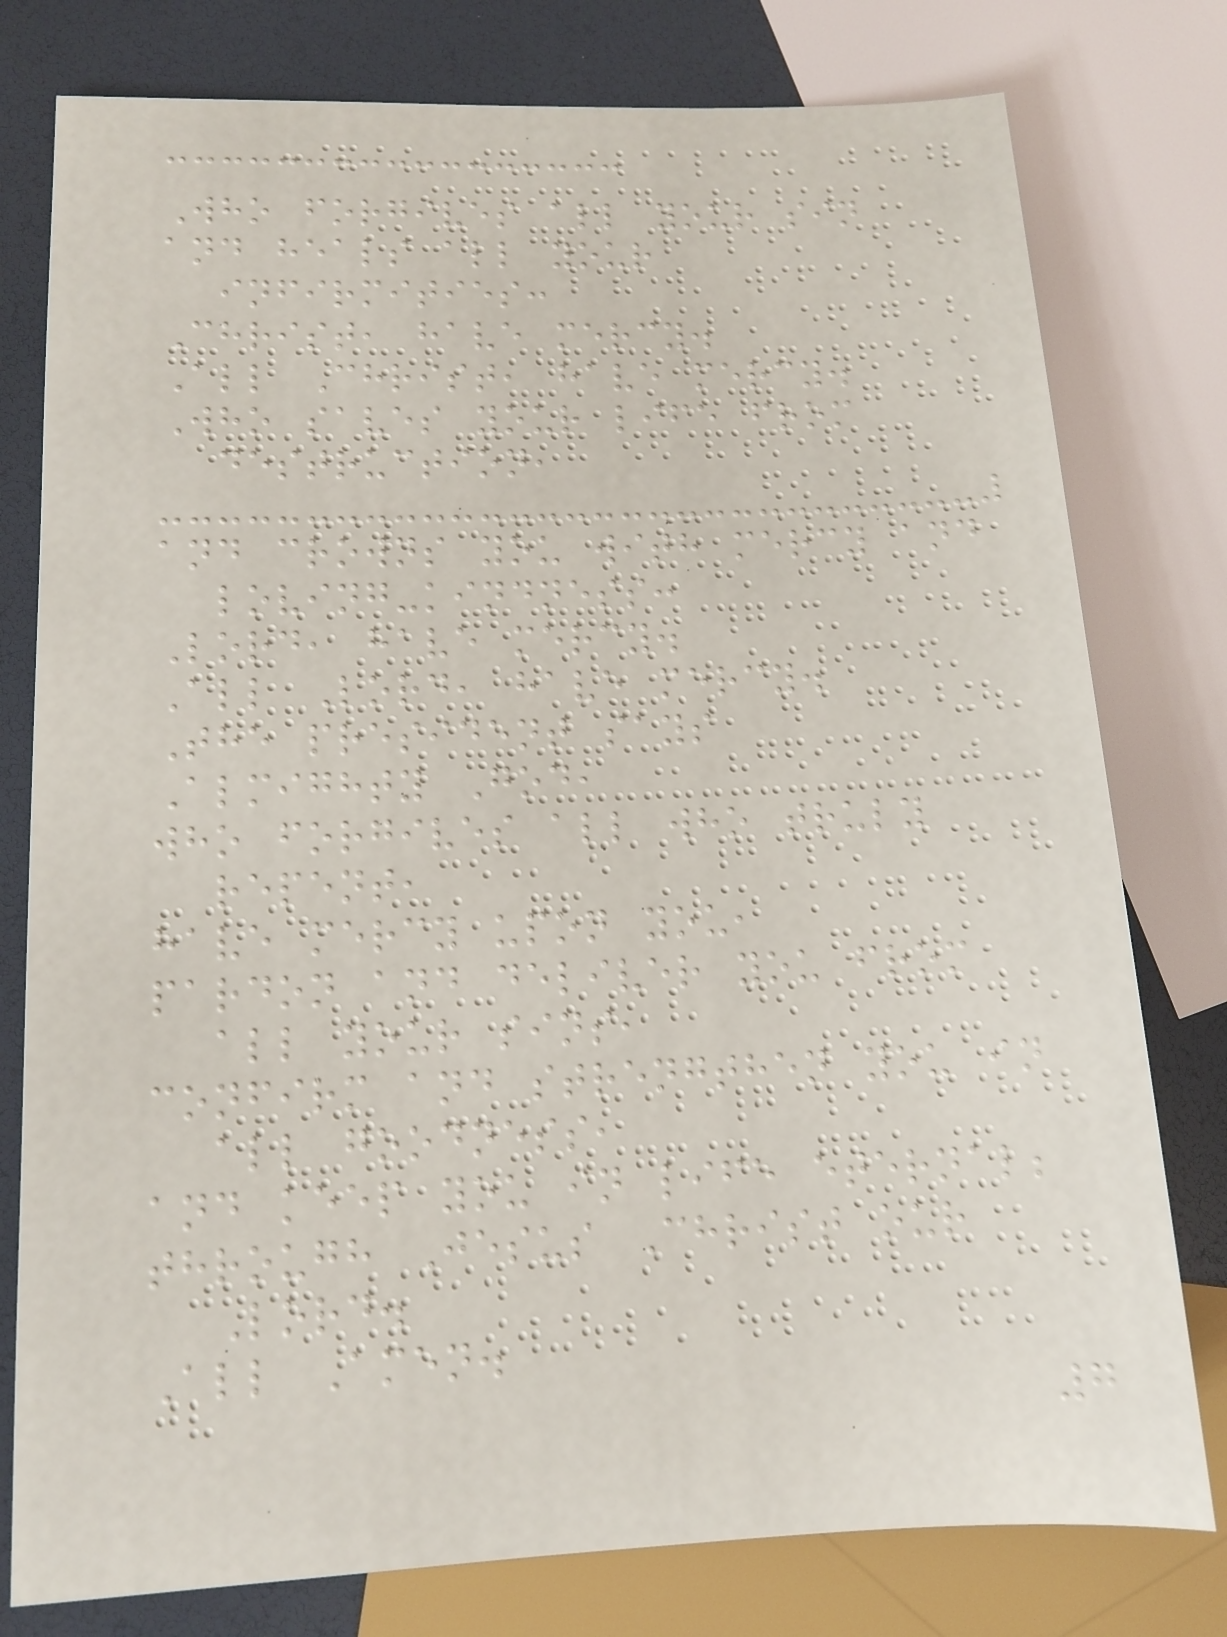Who forgives all your sin
and heals all your
infirmities:
Christ, have mercy.
All Christ, have mercy.
Who saves your life from
destruction,
and crowns you with mercy and
loving-kindness:
Lord, have mercy.
All Lord, have mercy.
The president says
Almighty God,
who forgives all who truly
repent,
have mercy upon you,
pardon and deliver you from
all your sins,
confirm and strengthen you in
all goodness,
and keep you in life eternal;
through Jesus Christ our
Lord.
All Amen.
7
